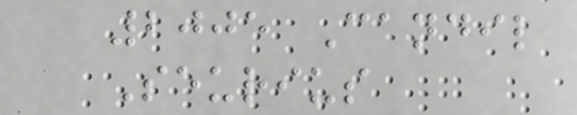2005 Candil
Seurius
